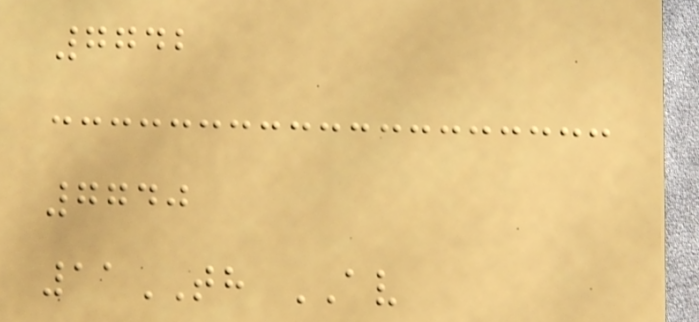7742
7740
11TH AV
